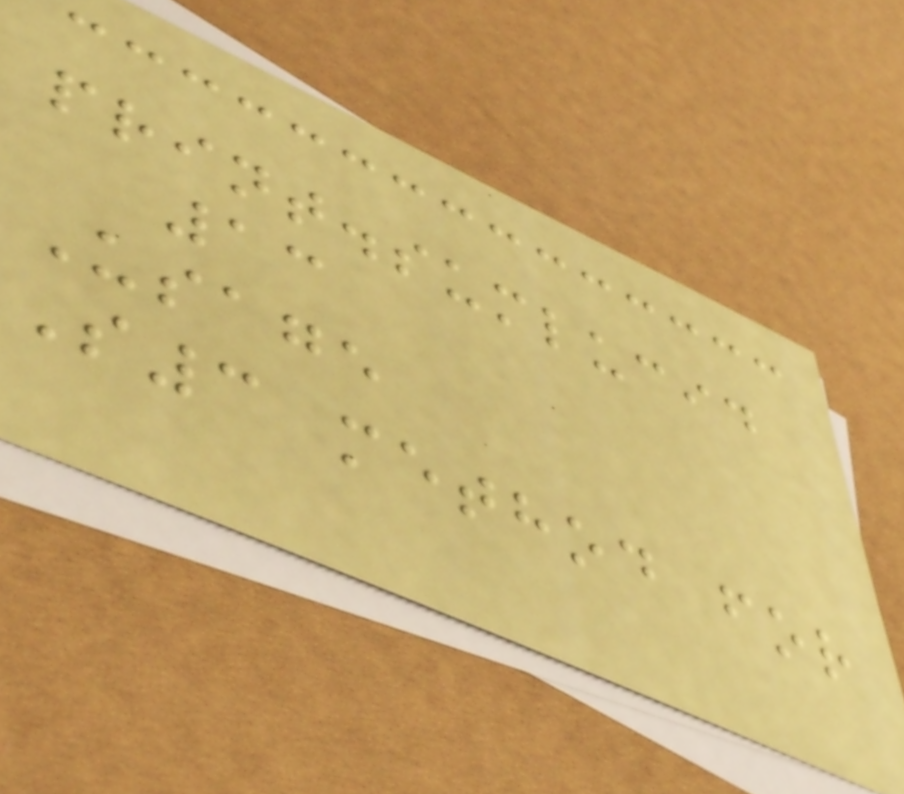print.sumlucid
13
Usage
S3 method for
